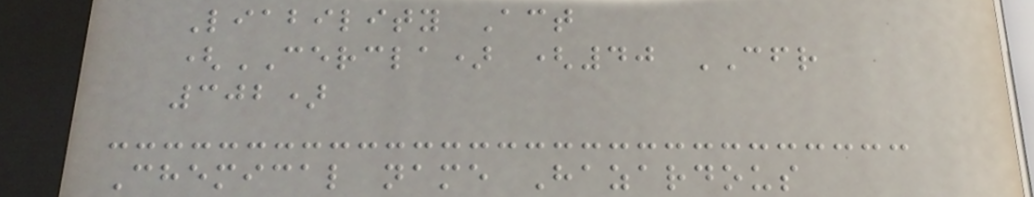Liability Act
(CERCLA) (40 CFR
302)
Chemical name Hazardous
